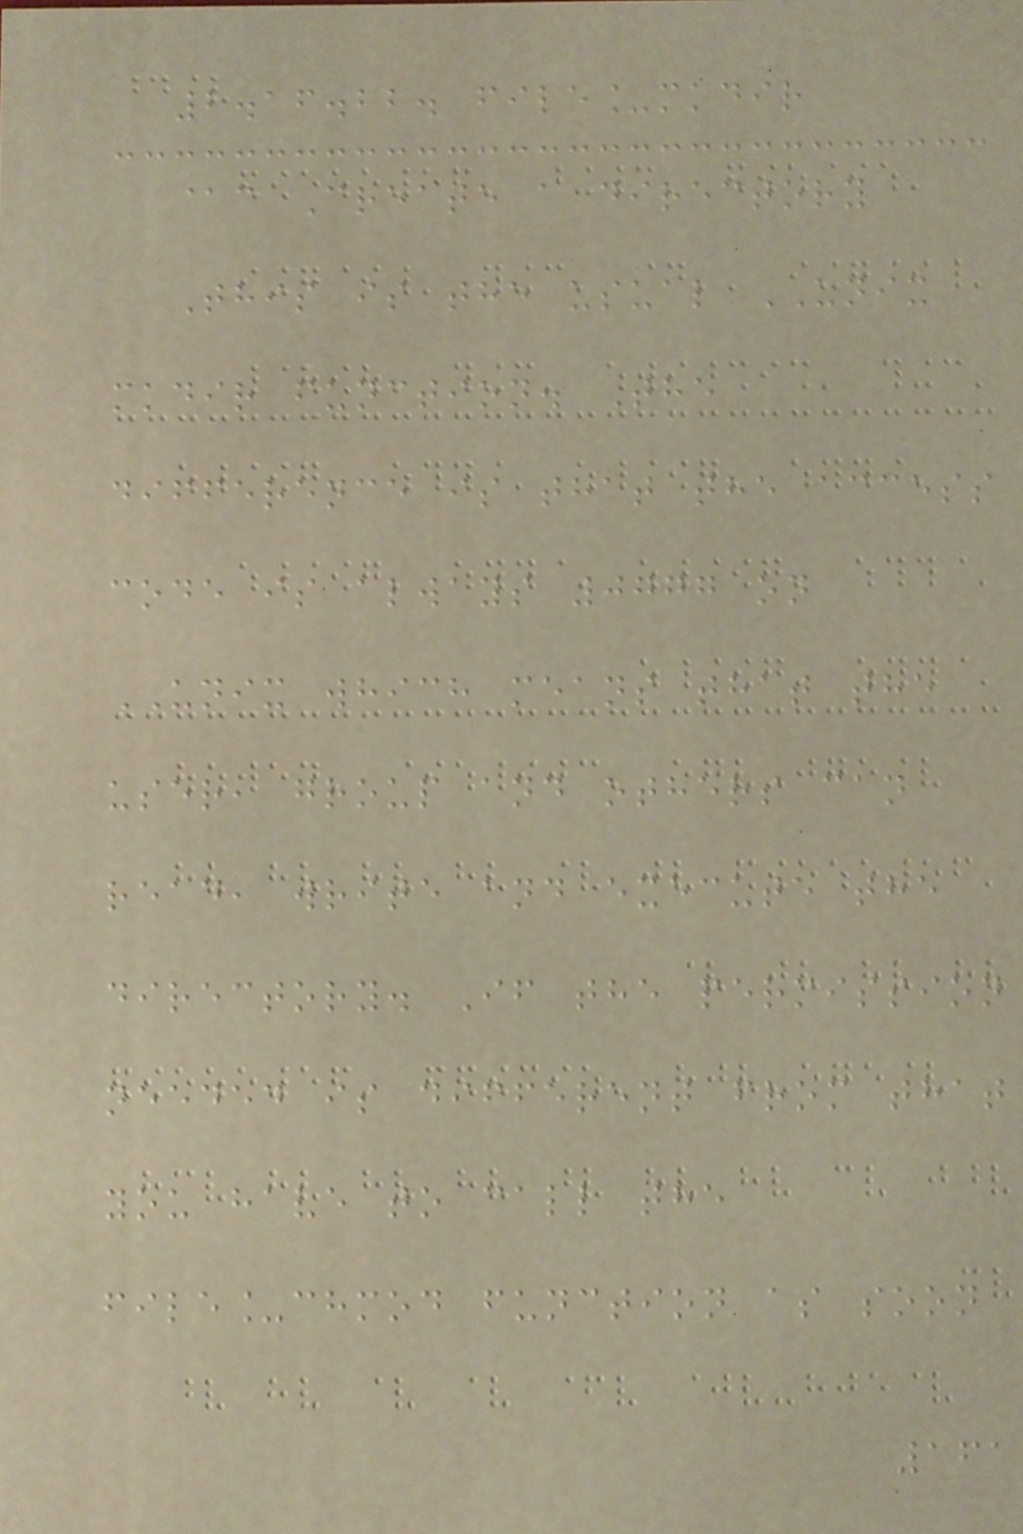2.16.22. file_mkdir
@c Create a directory
This is the usual UNIX
mkdir function. The
difference is that the access
code is always 0777 on
UNIX which means that the
user, group and others can
read, write and execute the
directory. If the permission
needed is different from that
you have to call the
file_chmod function as soon
161
